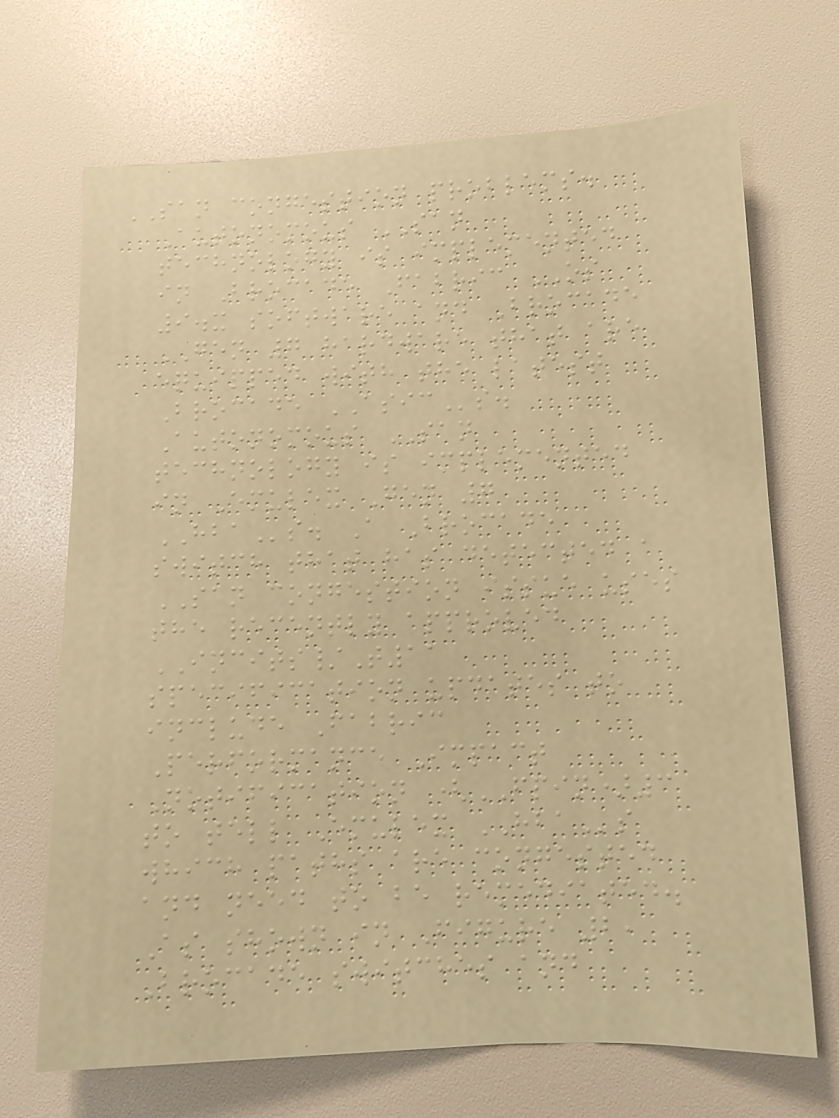SAN congestion problems.
Autonomous SAN
technology is implemented
in Brocade Fabric OS
9.x software and Brocade
GEN 7 hardware that are
equipped with the latest
Brocade ASICs.
Autonomous SAN
technology is implemented
in Emulex Gen 7
HBAs. A Brocade
switch that has detected a
SAN congestion issue uses
the recently approved
INCITS/T11
specification updates to
include Fabric
Performance Impact
Notification (FPIN)3
to tell Emulex HBAs
which paths are congested
and need to be remediated.
As shown in Figure 2,
Brocade switches and
